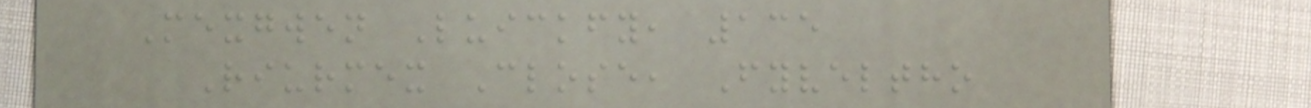Mexgwen Luickfy, 135
Riurmex Close, Fyveltho
